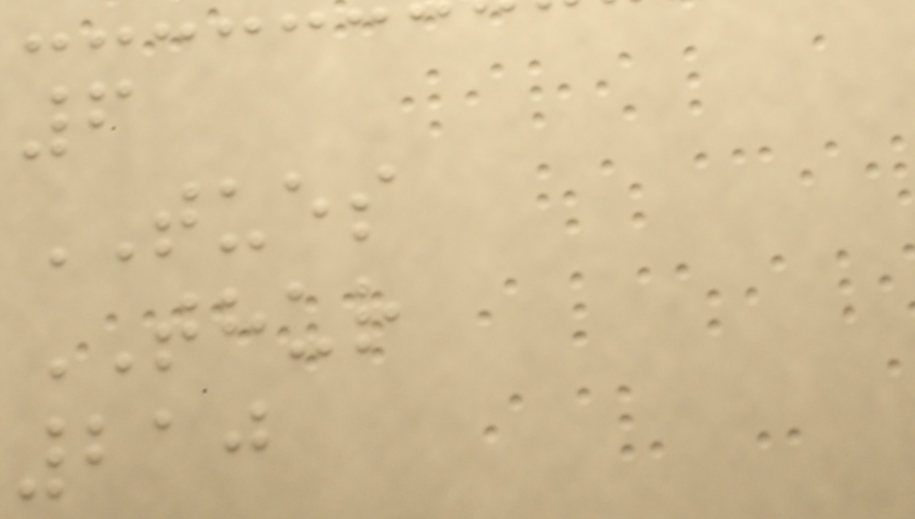6
TUES
THUR
210
